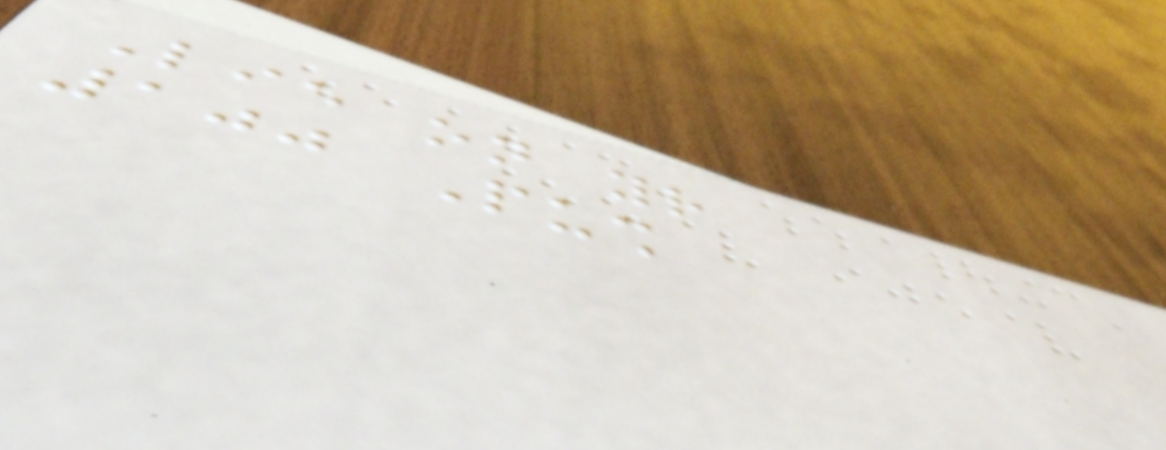Lie on your
100 Push
